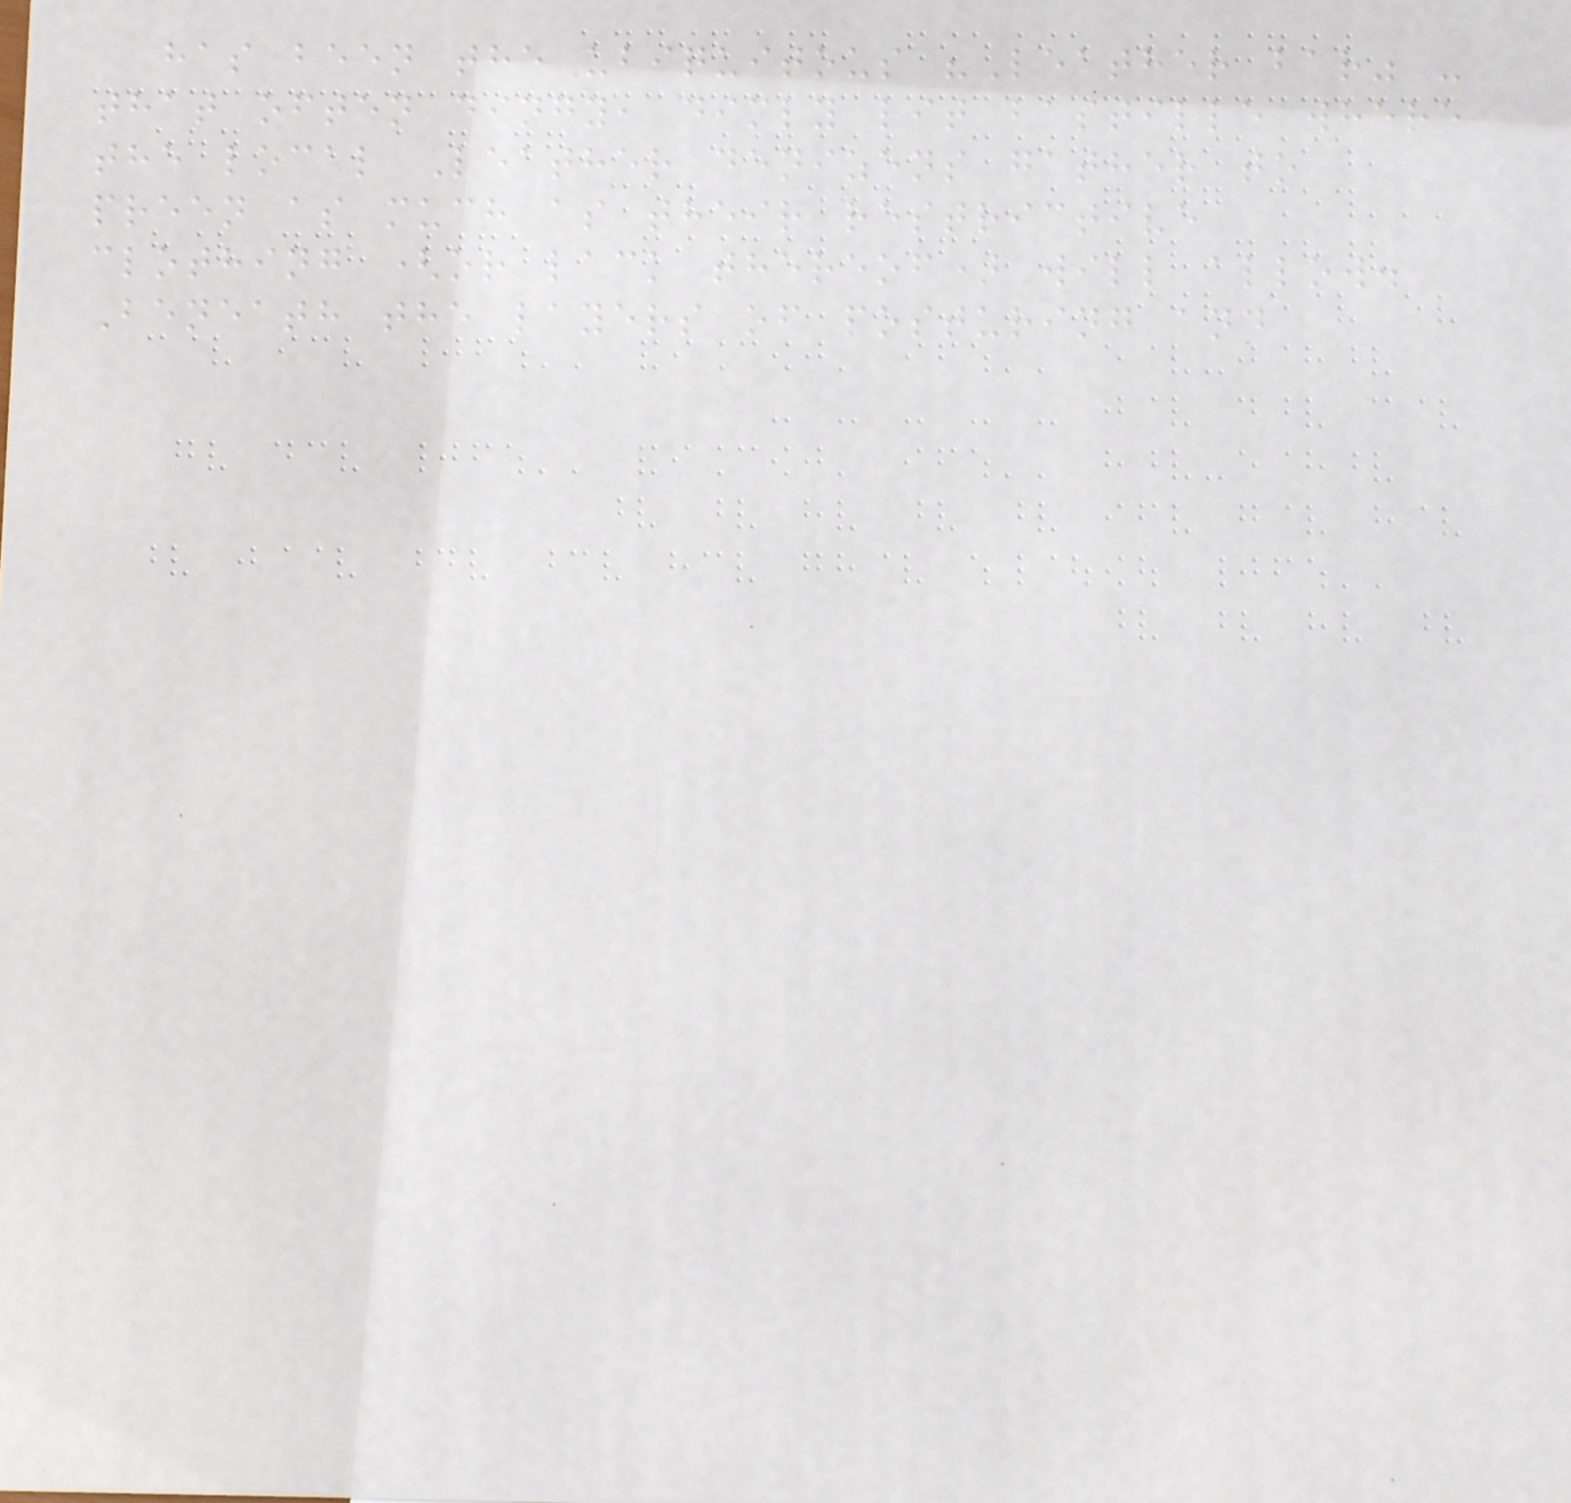has been the ubiquitous "Leather bar" -
that often dingy, dimly lit bastille where
the local Leather denizens gather to
preen as much as their restrictive
clothing (or lack thereof) will allow.
Beneath the layers of posturing and
